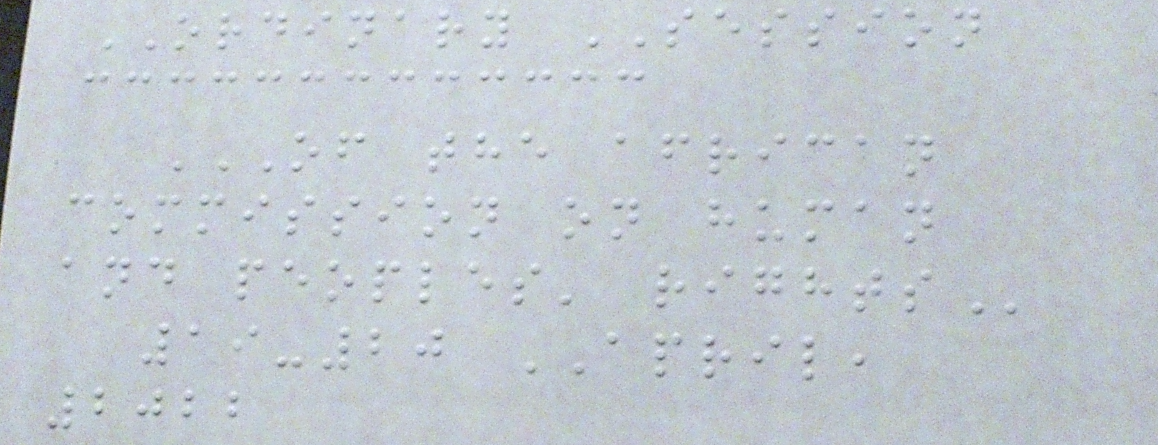ORDINARY SESSION
OF THE AFRICAN
COMMISSION ON HUMAN
AND PEOPLES' RIGHTS
19-20 APRIL,
2022
